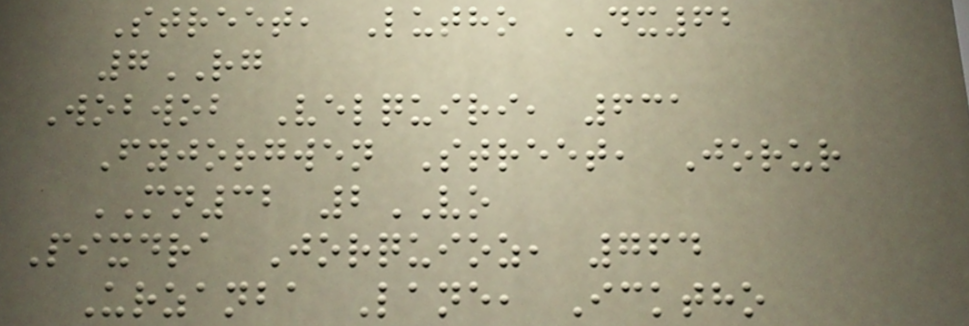Street, Lutho DX62
7RG
Wobwob Velquiri, 631
Fyjorgwen Street, Jorur
MN32 2VO
Pixdra Jorquioz, 764
Urzanba Lane, Icktho
